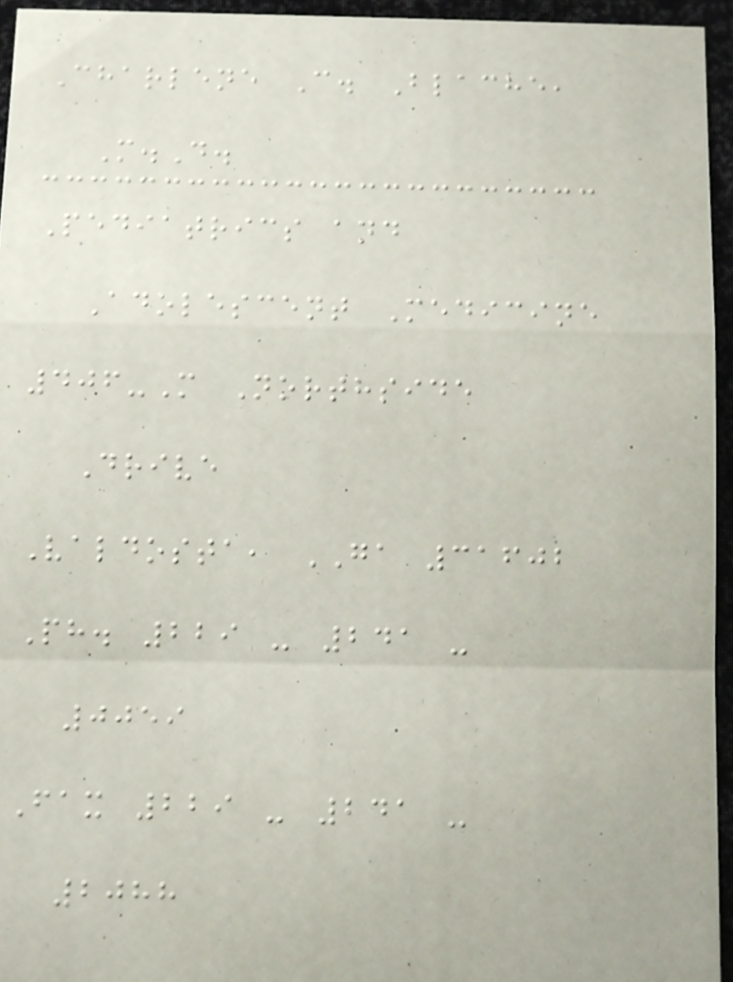Charlene C. Blache,
M.D.
Pediatrics and
Adolescent Medicine
406-M Northside
Drive
Valdosta, GA 31602
Ph. 229 - 241 -
0059
Fax 229 - 241 -
2088
